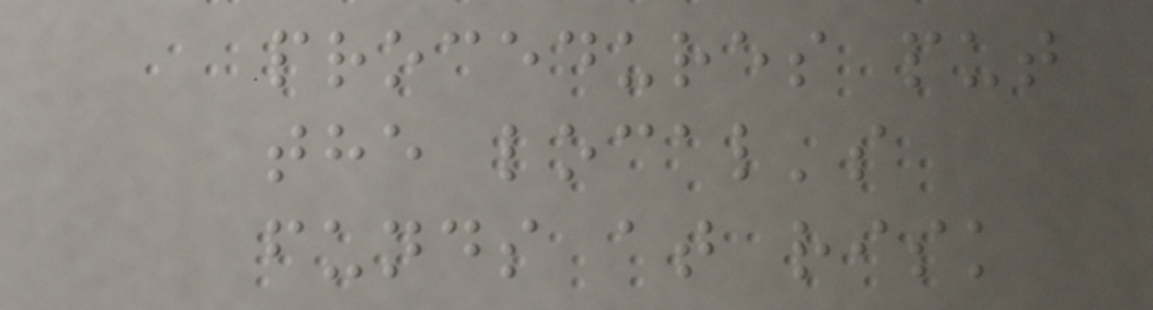procedures put
the local's
funds at risk
